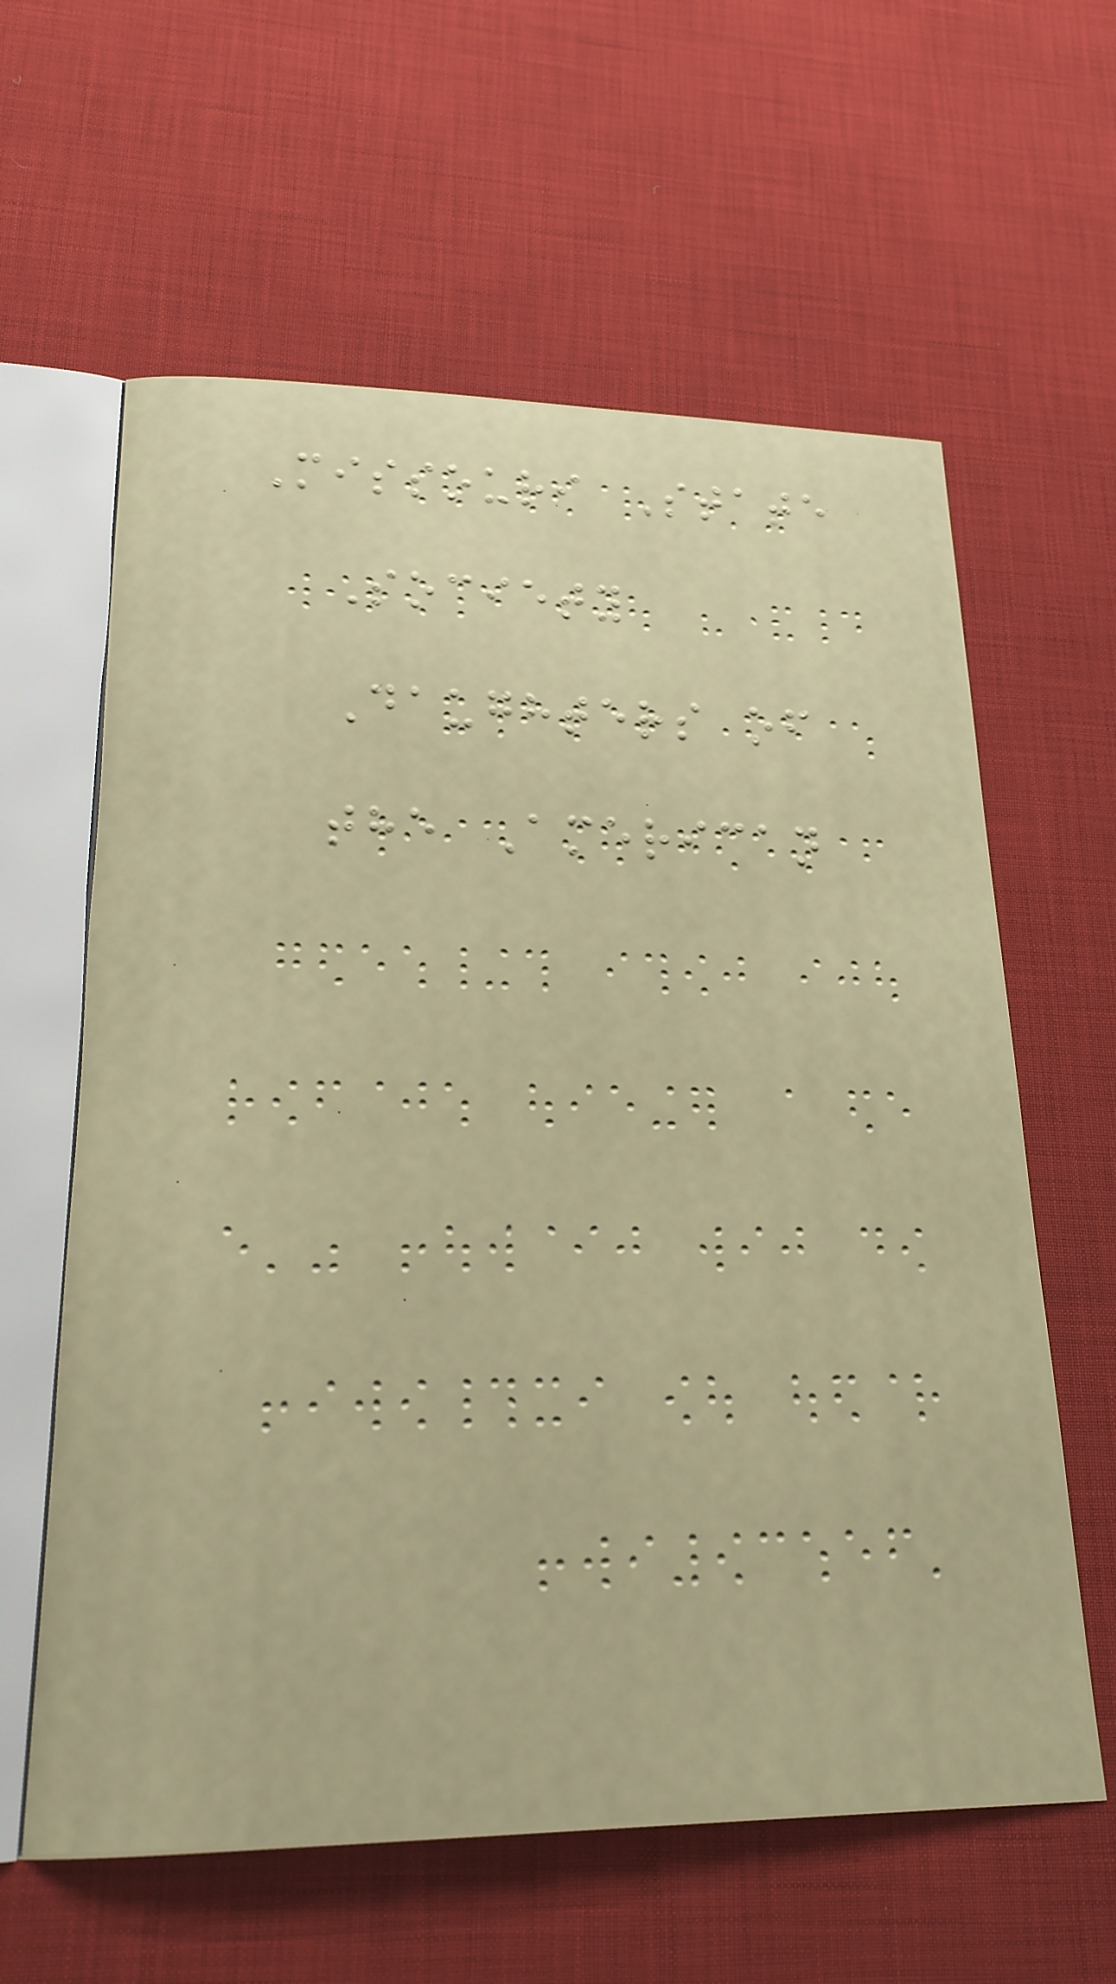Missouri State
Society
Daughters of
the American
